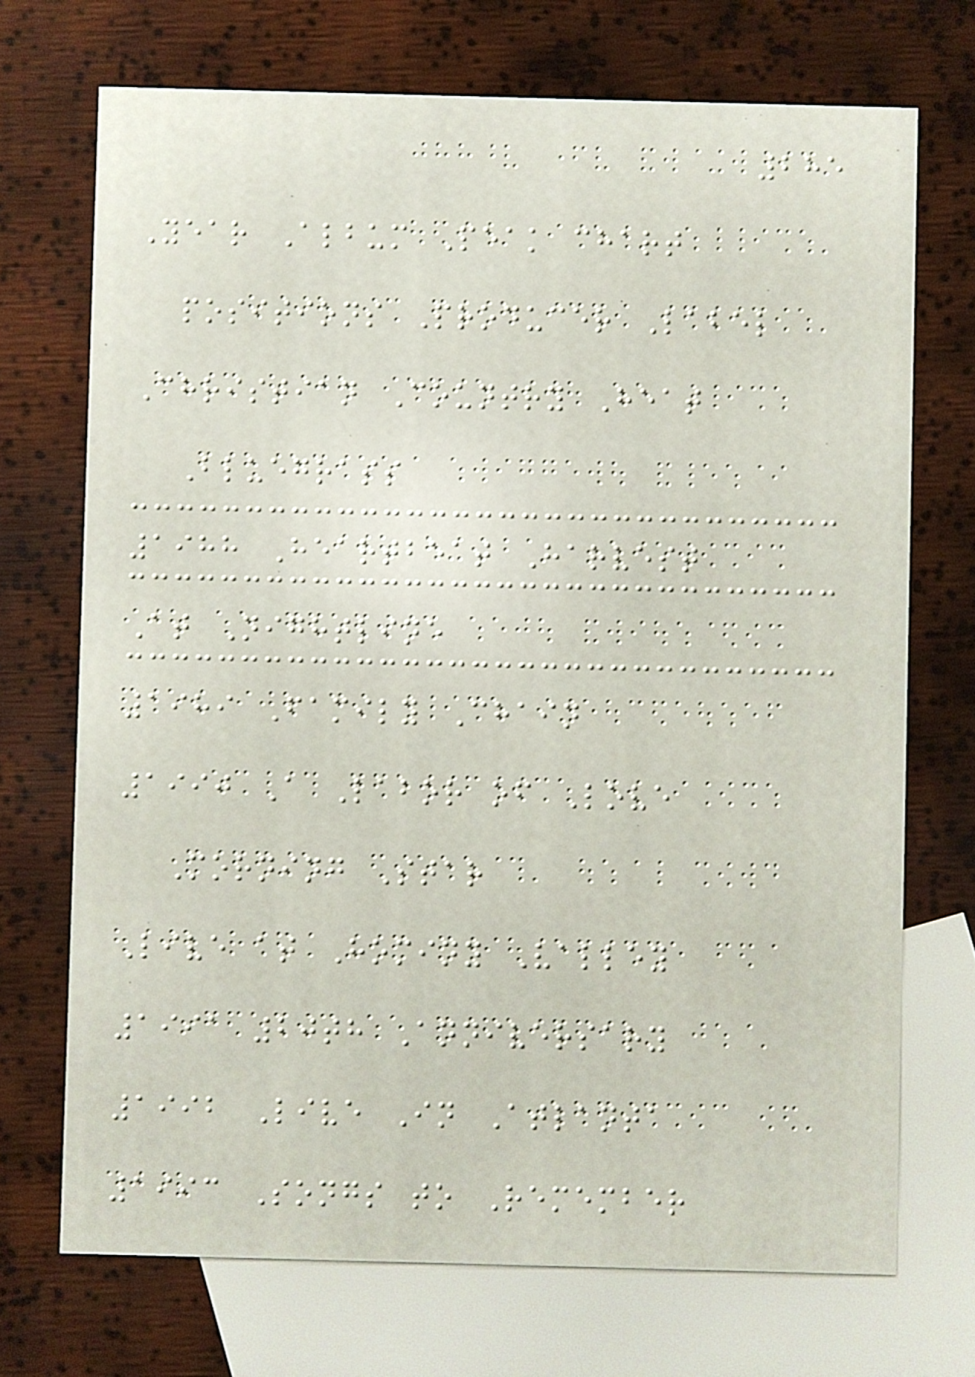285
Year Album Peak chart
positions Producer Label
Christian Country Heat
Bluegrass
1988 Heartbeat Harvest
At Nightline
1989 Family Chain
1990 A Labor of Love
Morning Star
Live at Hominy Valley
1991 20th Anniversary
1992 Live In Atlanta
1993 Songs to Remember
